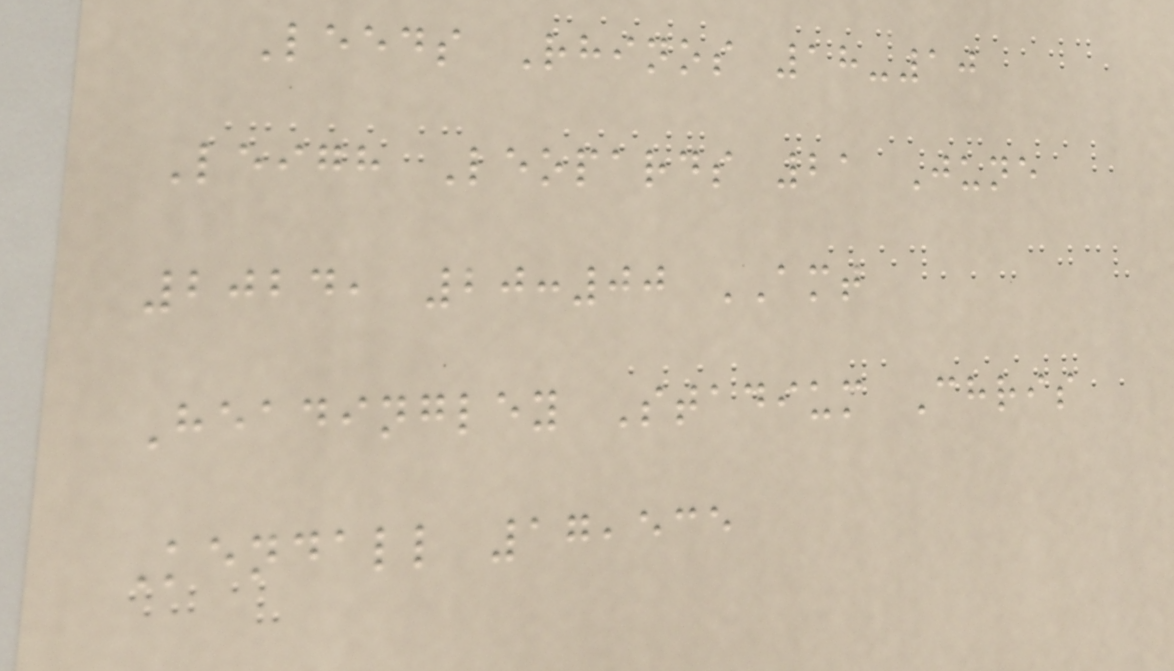Leeds Rhinos 18-10
Leigh Leopards 21 June
2024, 20:00 AMT
Headingley Stadium Chris
Kendall 17,535
